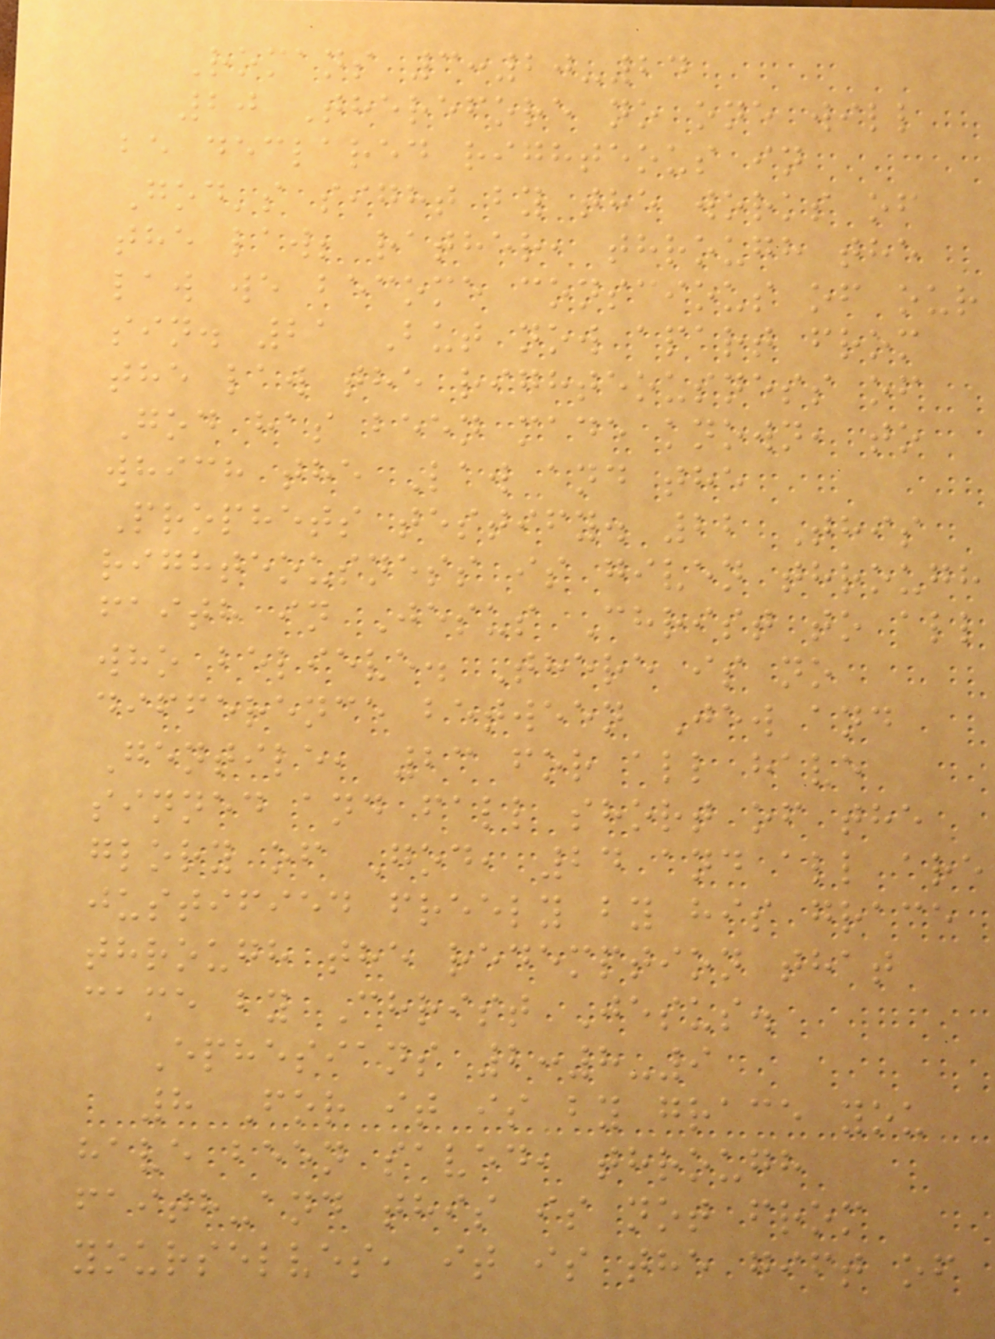Romans 3:20-24
20 Therefore no one will
be declared righteous in
God's sight by the works of
the law; rather, through the
law we become conscious of our
sin. 21 But now apart from
the law the righteousness of
God has been made known, to
which the Law and the
Prophets testify. 22 This
righteousness is given through
faith in Jesus Christ to all
who believe. There is no
difference between Jew and
Gentile, 23 for all have
sinned and fall short of the
glory of God, 24 and all are
justified freely by his grace
through the redemption that
came by Christ Jesus.
Ephesians 2:8-9
8 For it is by grace you
have been saved, through
faith-and this is not from
yourselves, it is the gift of
